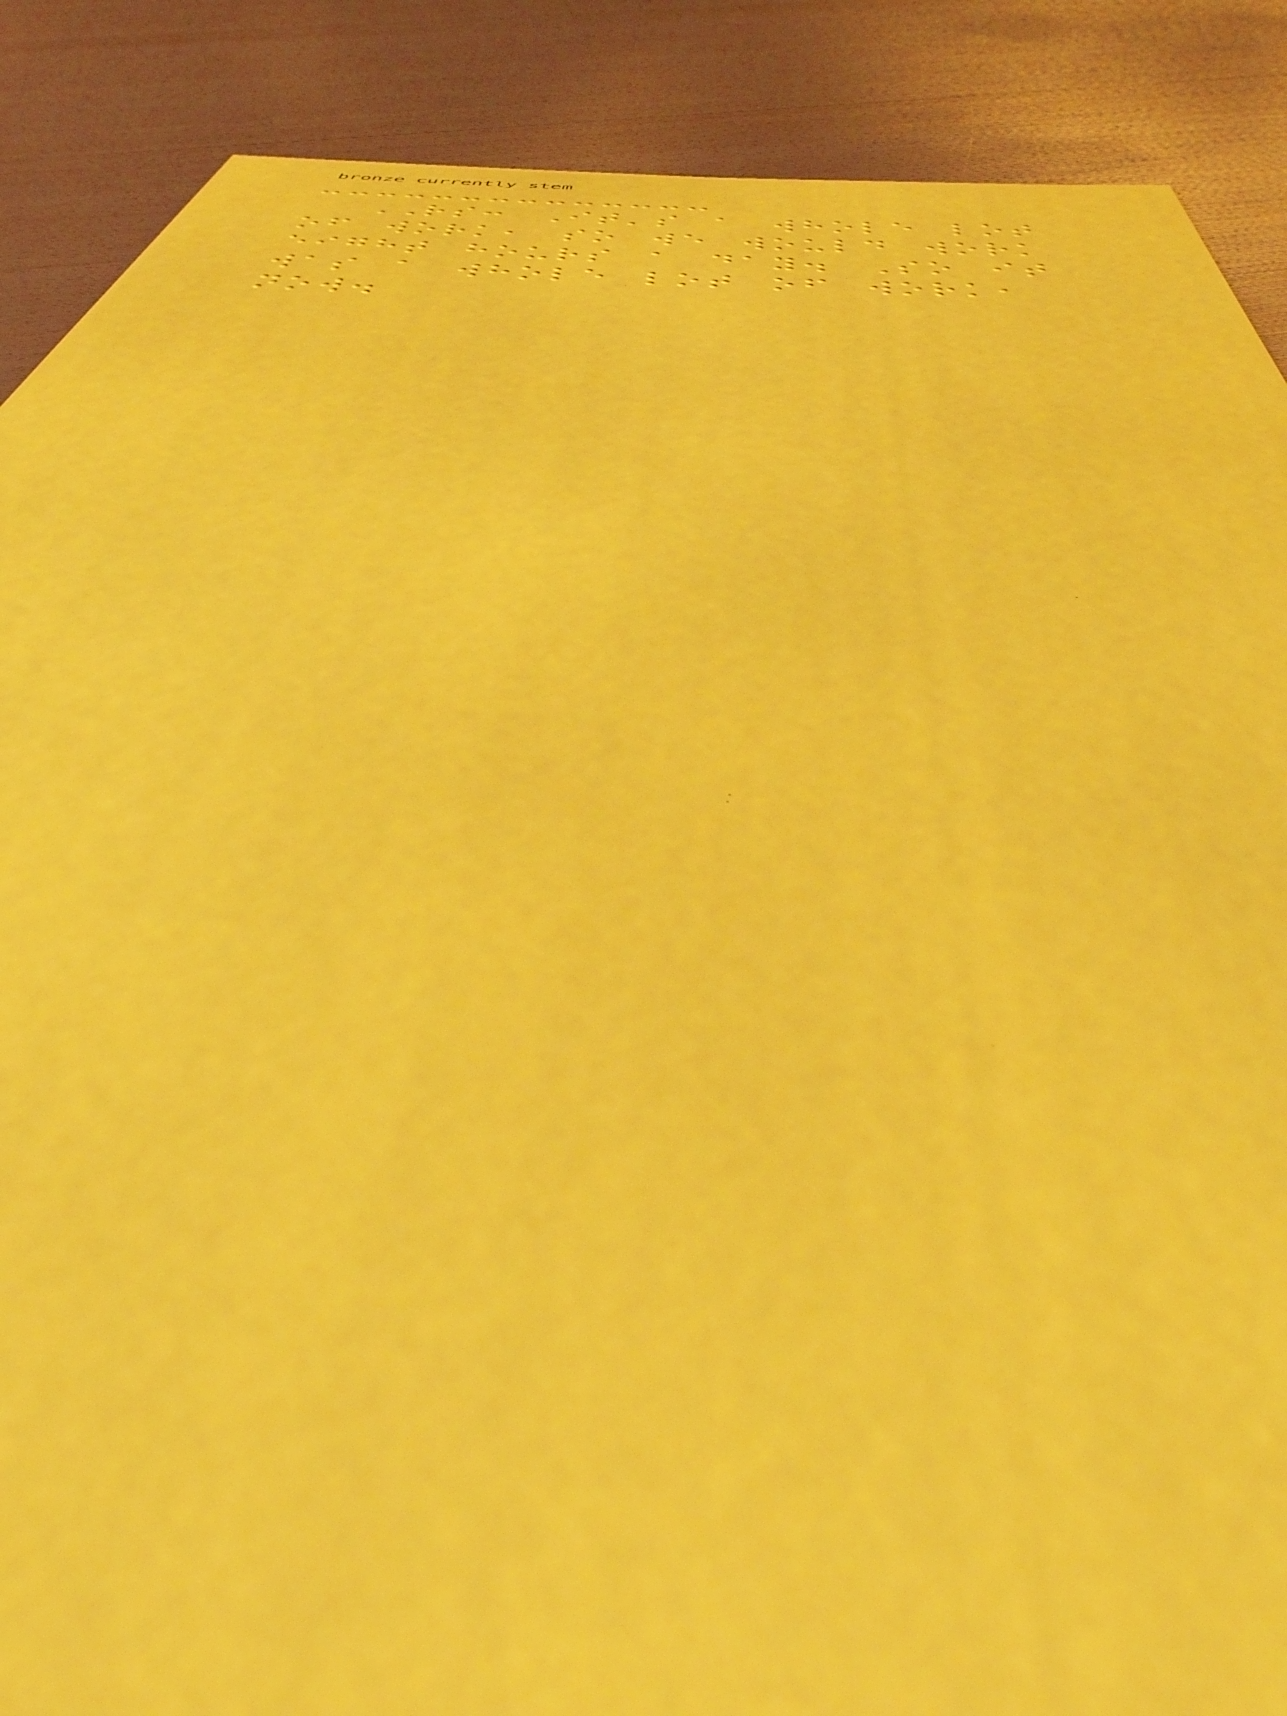RS: It's a whole lot
of work, so we would work
eight hours a day. So it
was a whole lot of work,
now.
